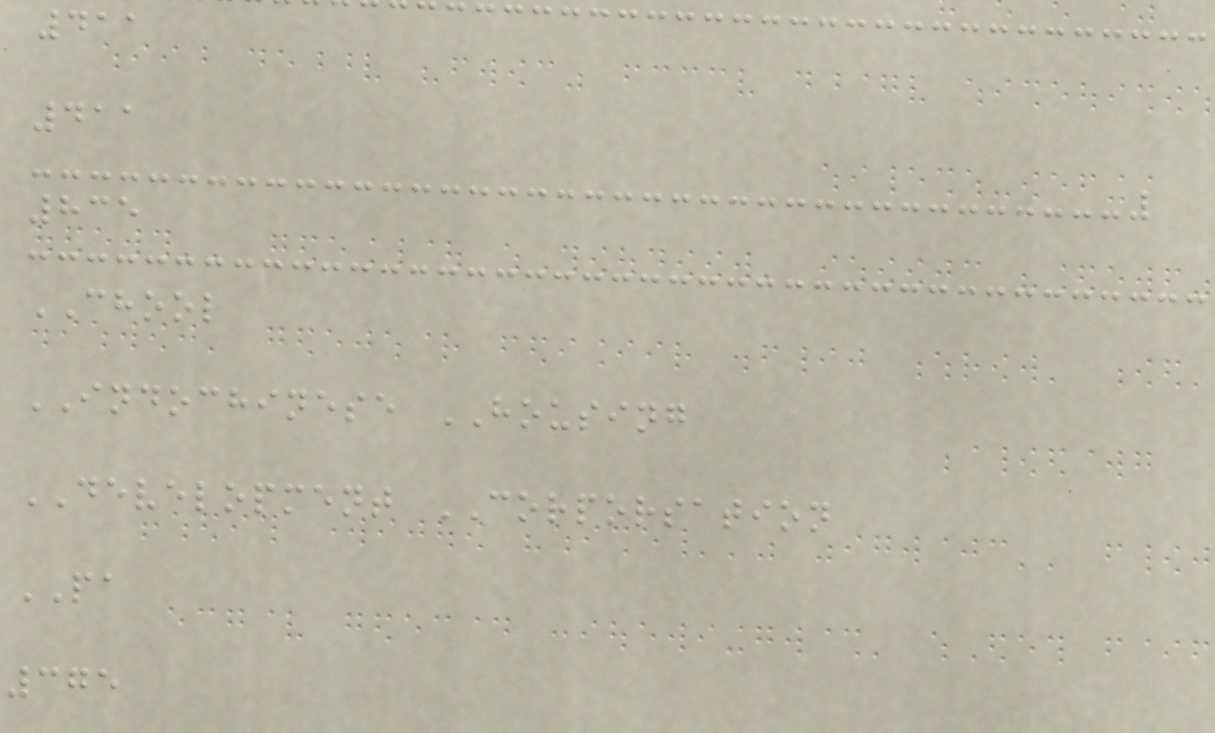411
411
835
CHOOL
INDOCHINESE HOUSING
DEVELOPMENT CORPORSATION
PA
375
